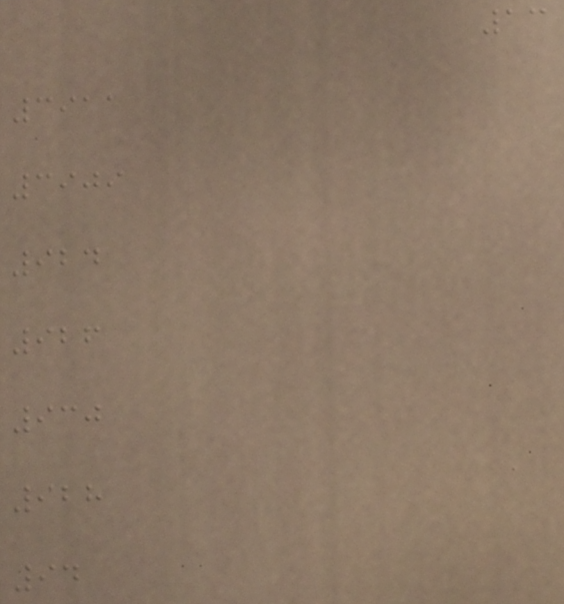13
3911
3909
924
926
930
928
94
